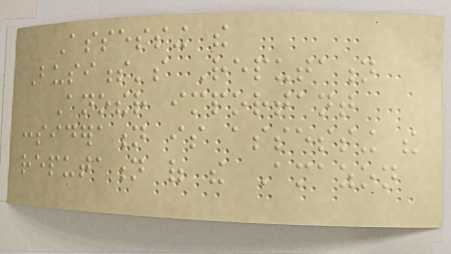Assessing the
Business's Reputation
Another important
consideration is assessing the
reputation of the Amazon
